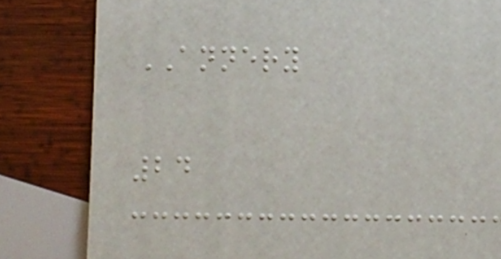ANNERY
24
